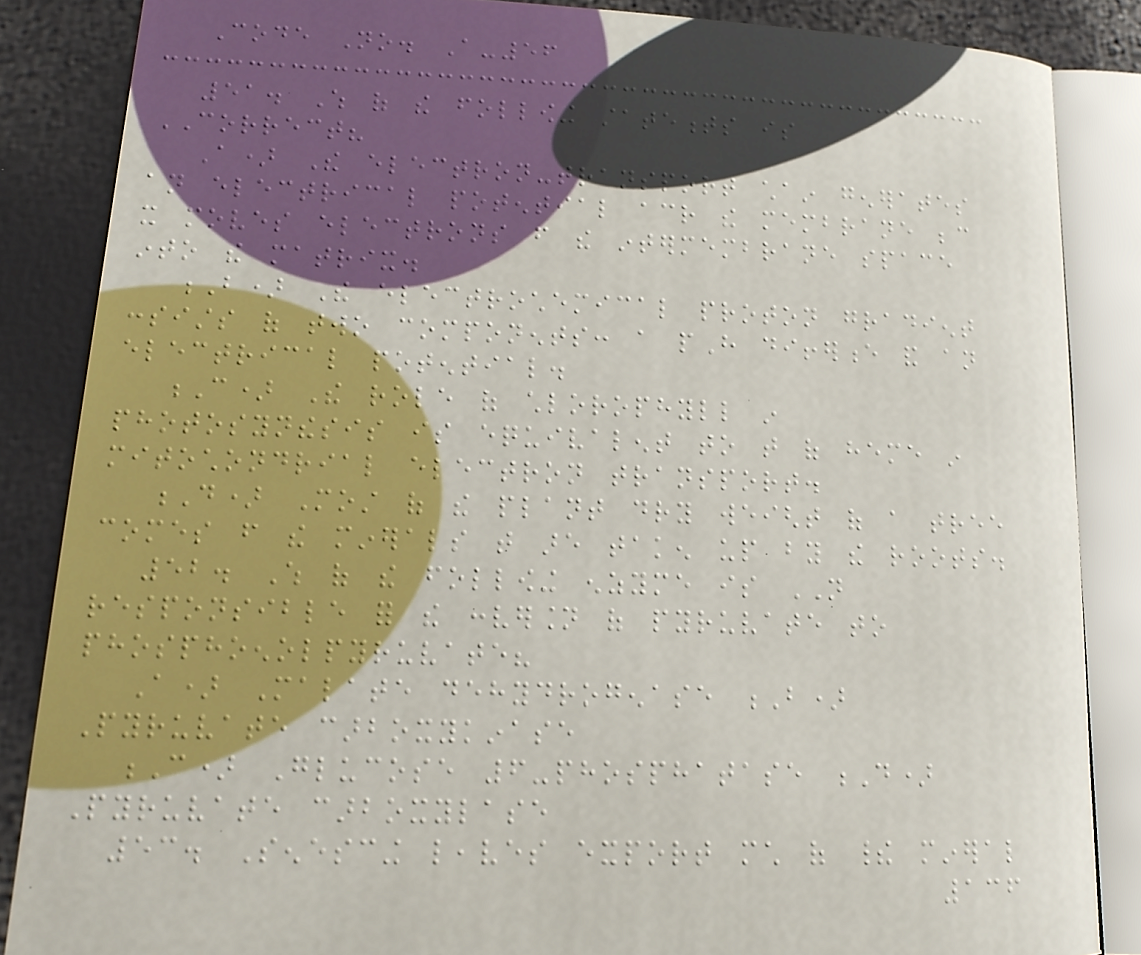Code No. A-56
51. Which of the following statements is
CORRECT?
A) The electron-transport chain generates
an electrical potential across the membrane because
it moves electrons from the intermembrane space
into the matrix.
B) The electrochemical proton gradient
consists of two components: a pH difference and an
electrical potential.
C) The role of chlorophyll in
photosynthesis is equivalent to that of heme in
mitochondrial electron transport.
D) Most of the plant dry weight of a tree
comes from the minerals that are taken up by the roots.
52. Which of the following enzyme is NOT
responsible for the conversion of pyruvate to
phosphoenolpyruvate?
A) Malate dehydrogenase B)
Pyruvate carboxykinase
C) Glucose 6-phosphatase D)
Pyruvate carboxylase
53. Senescing leaves export much of their mineral
136
